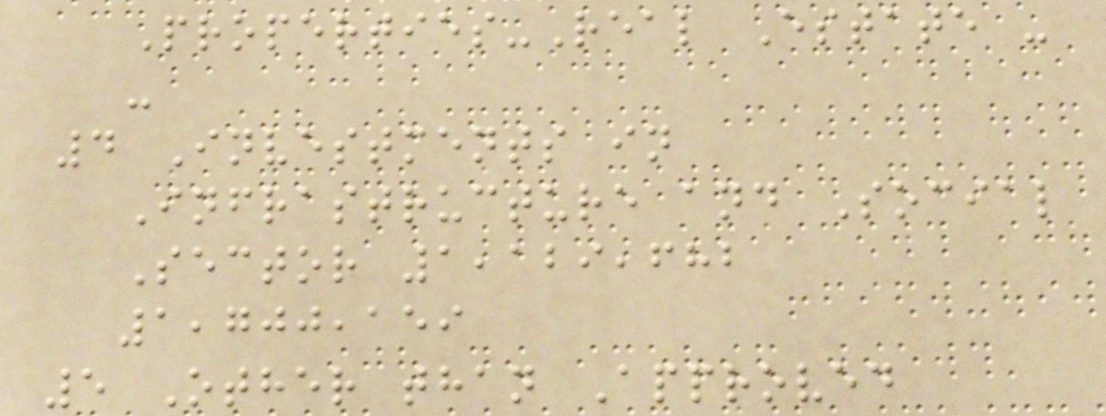Properties-Real Estate -
-
4 Investments in
Infrastructure and Social
Sector 1,129,682
1,700,159
5 Other than Approved
